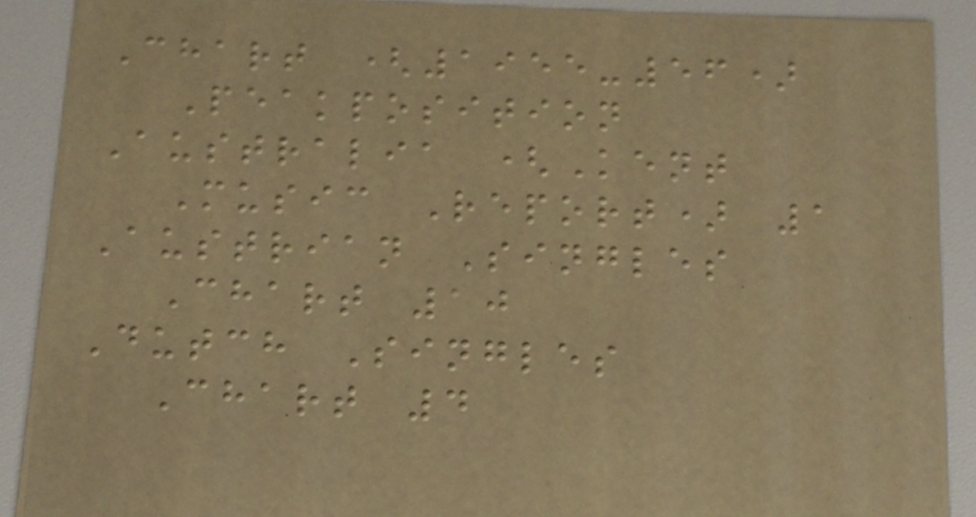Chart (1955-56)
Peakposition
Australia (Kent
Music Report) 1
Austrian Singles
Chart 10
Dutch Singles
Chart 4
